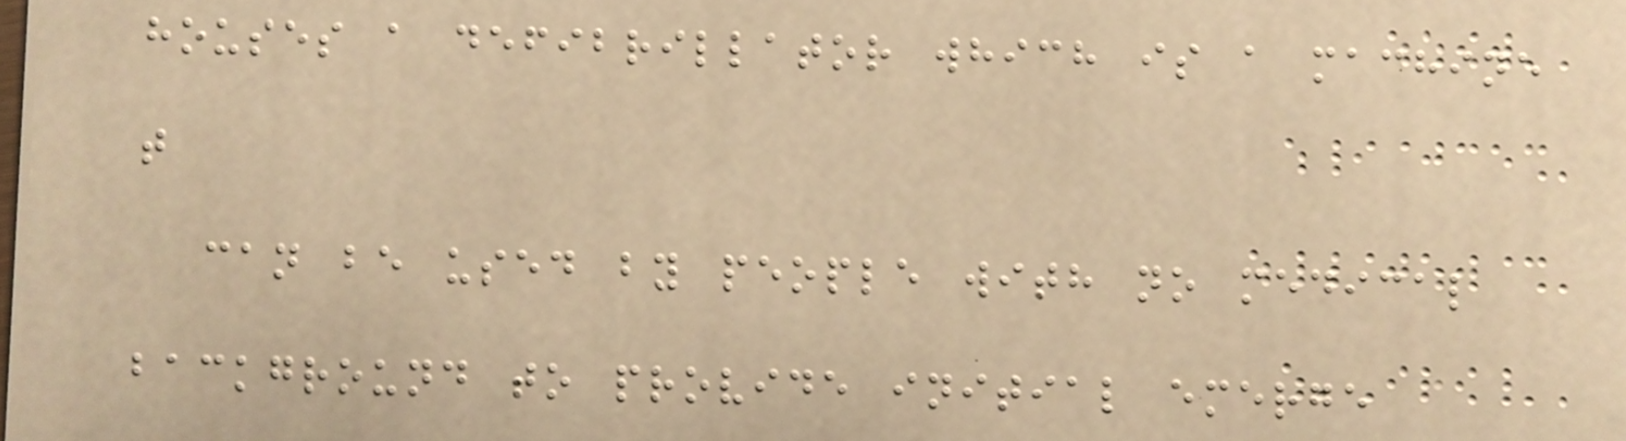houses a defibrillator which is a machine
t
can be used by people with no medical
background to provide initial emerge
